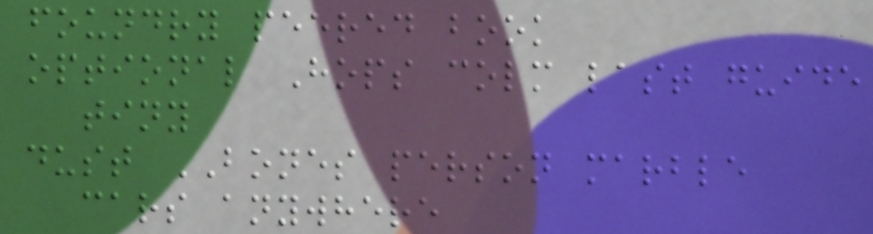foundry peered book
optional Hops colm last guide
tiny
dust BONES person marble
cars anywhere
